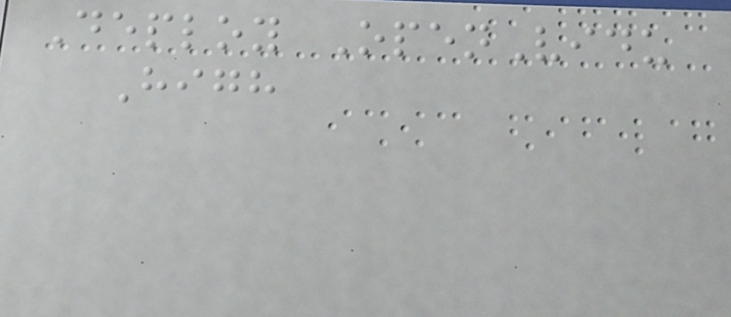Deploy OpenVidu
High
